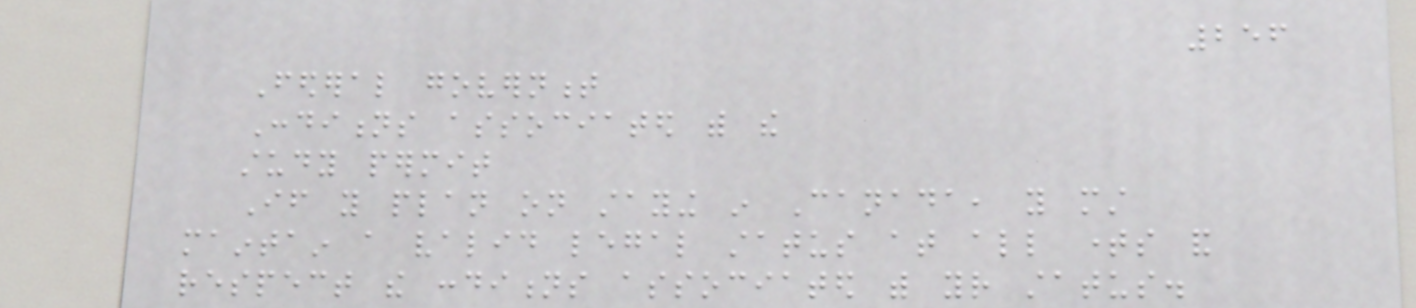256
Federal government
Conditions associated with the
study permit
If you plan on staying in Canada, you must
maintain a valid legal status at all times and
respect the conditions associated with your status.
